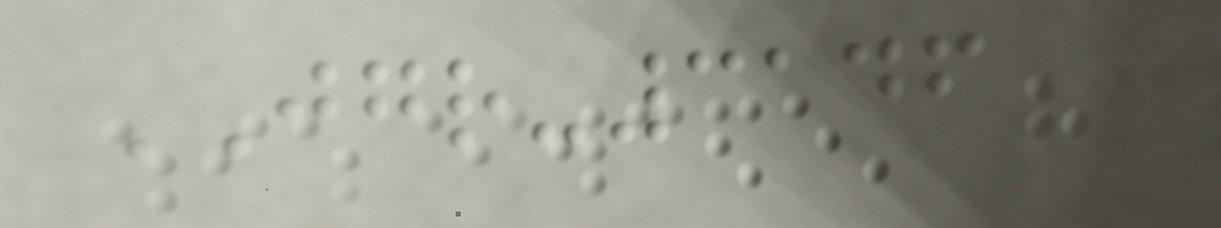JGR-3146
